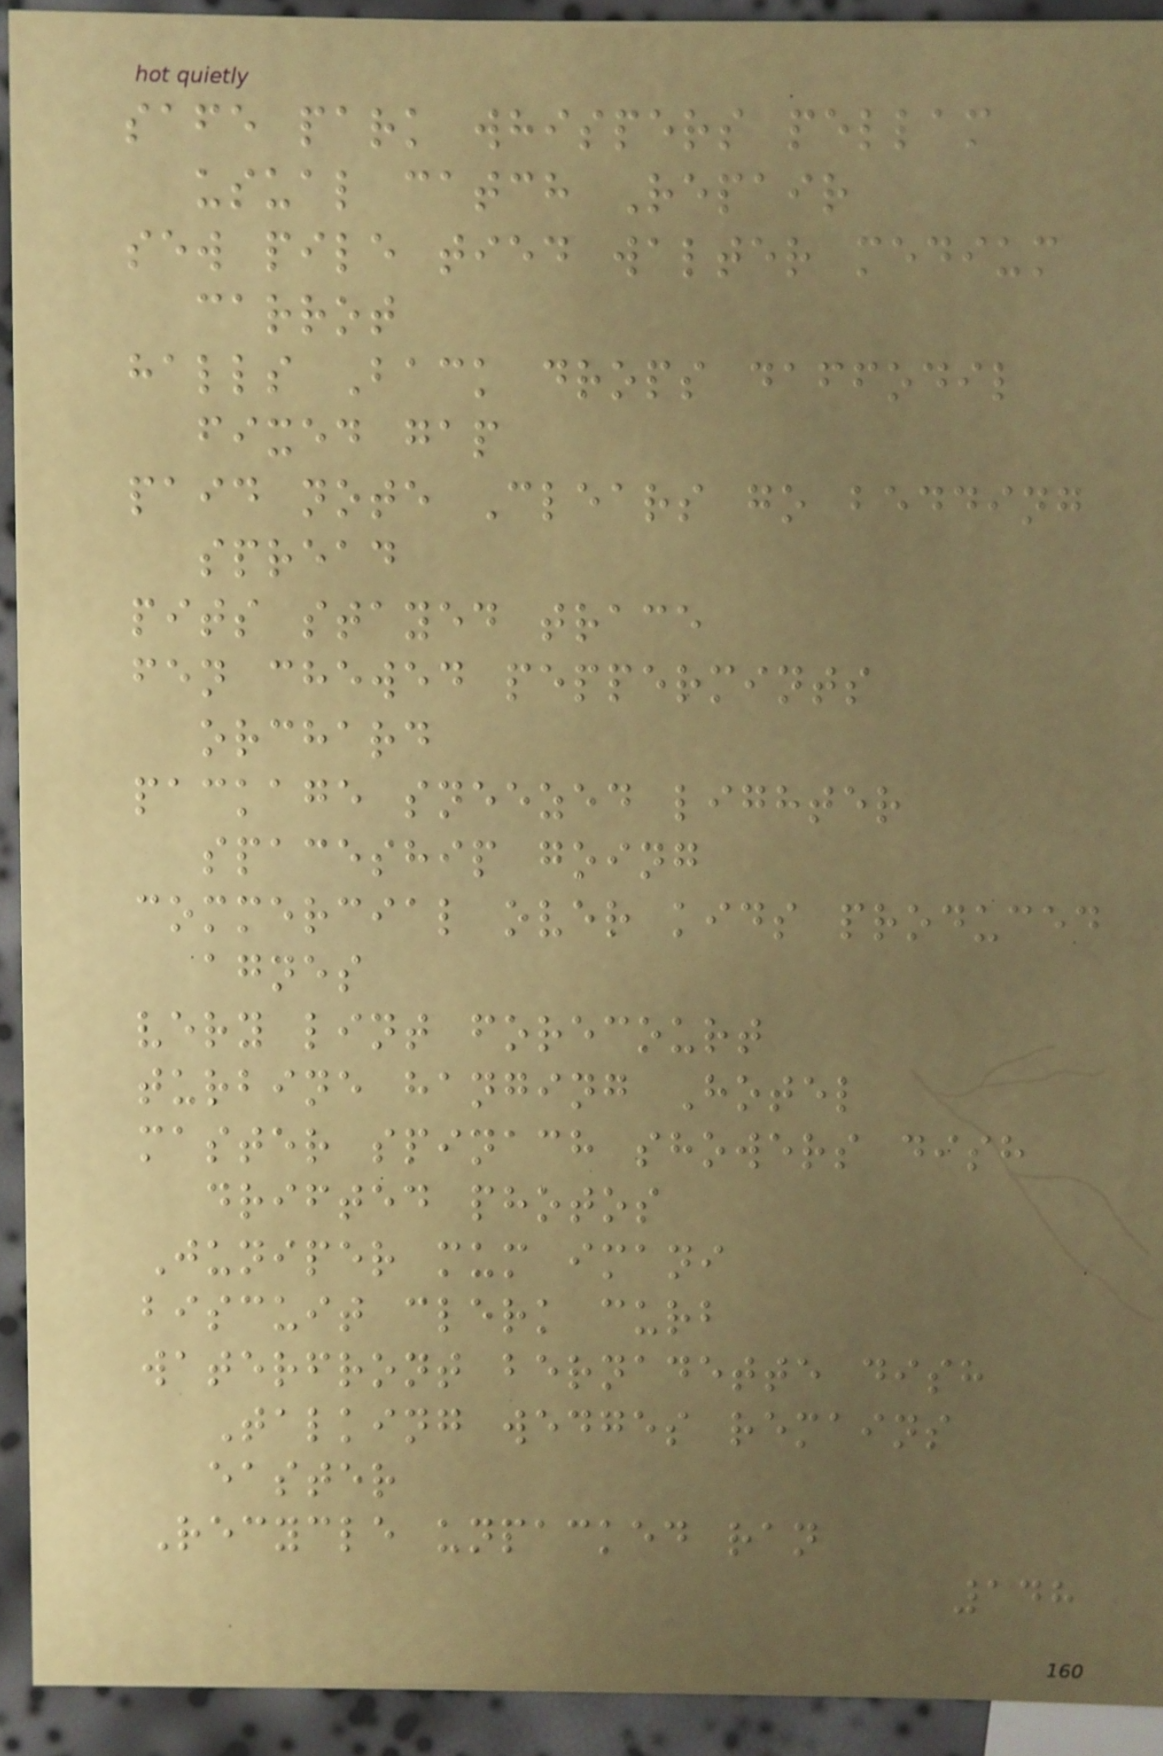safe park whispers pellam
usual catch Repair
sew pile tied walter medium
carrot
halls Back drops daffodil
fixed gap
paid note Clears go bedding
spread
pits stayed trace
fen chewed peppermints
orchard
package sneezed lighter
spaceship going
commercial over kids produced
agnes
very lint forecourt
turbine hanging Hotel
master spinach showers dish
drifted photos
Juniper mum imani
biscuit clerk curb
waterfront bernadette dish
Talking wedges remains
easter
Recycle unpacked ran
148
